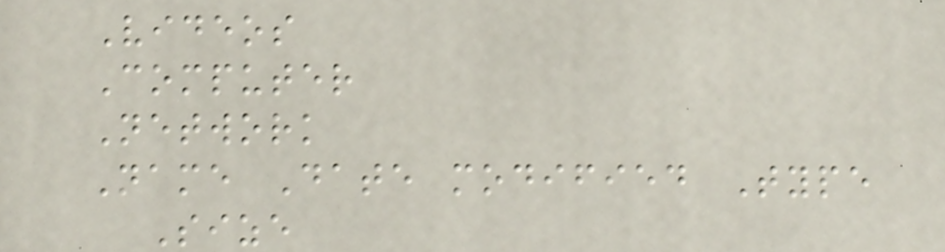Videos
Computer
Network
Name Date modified Type
Size
